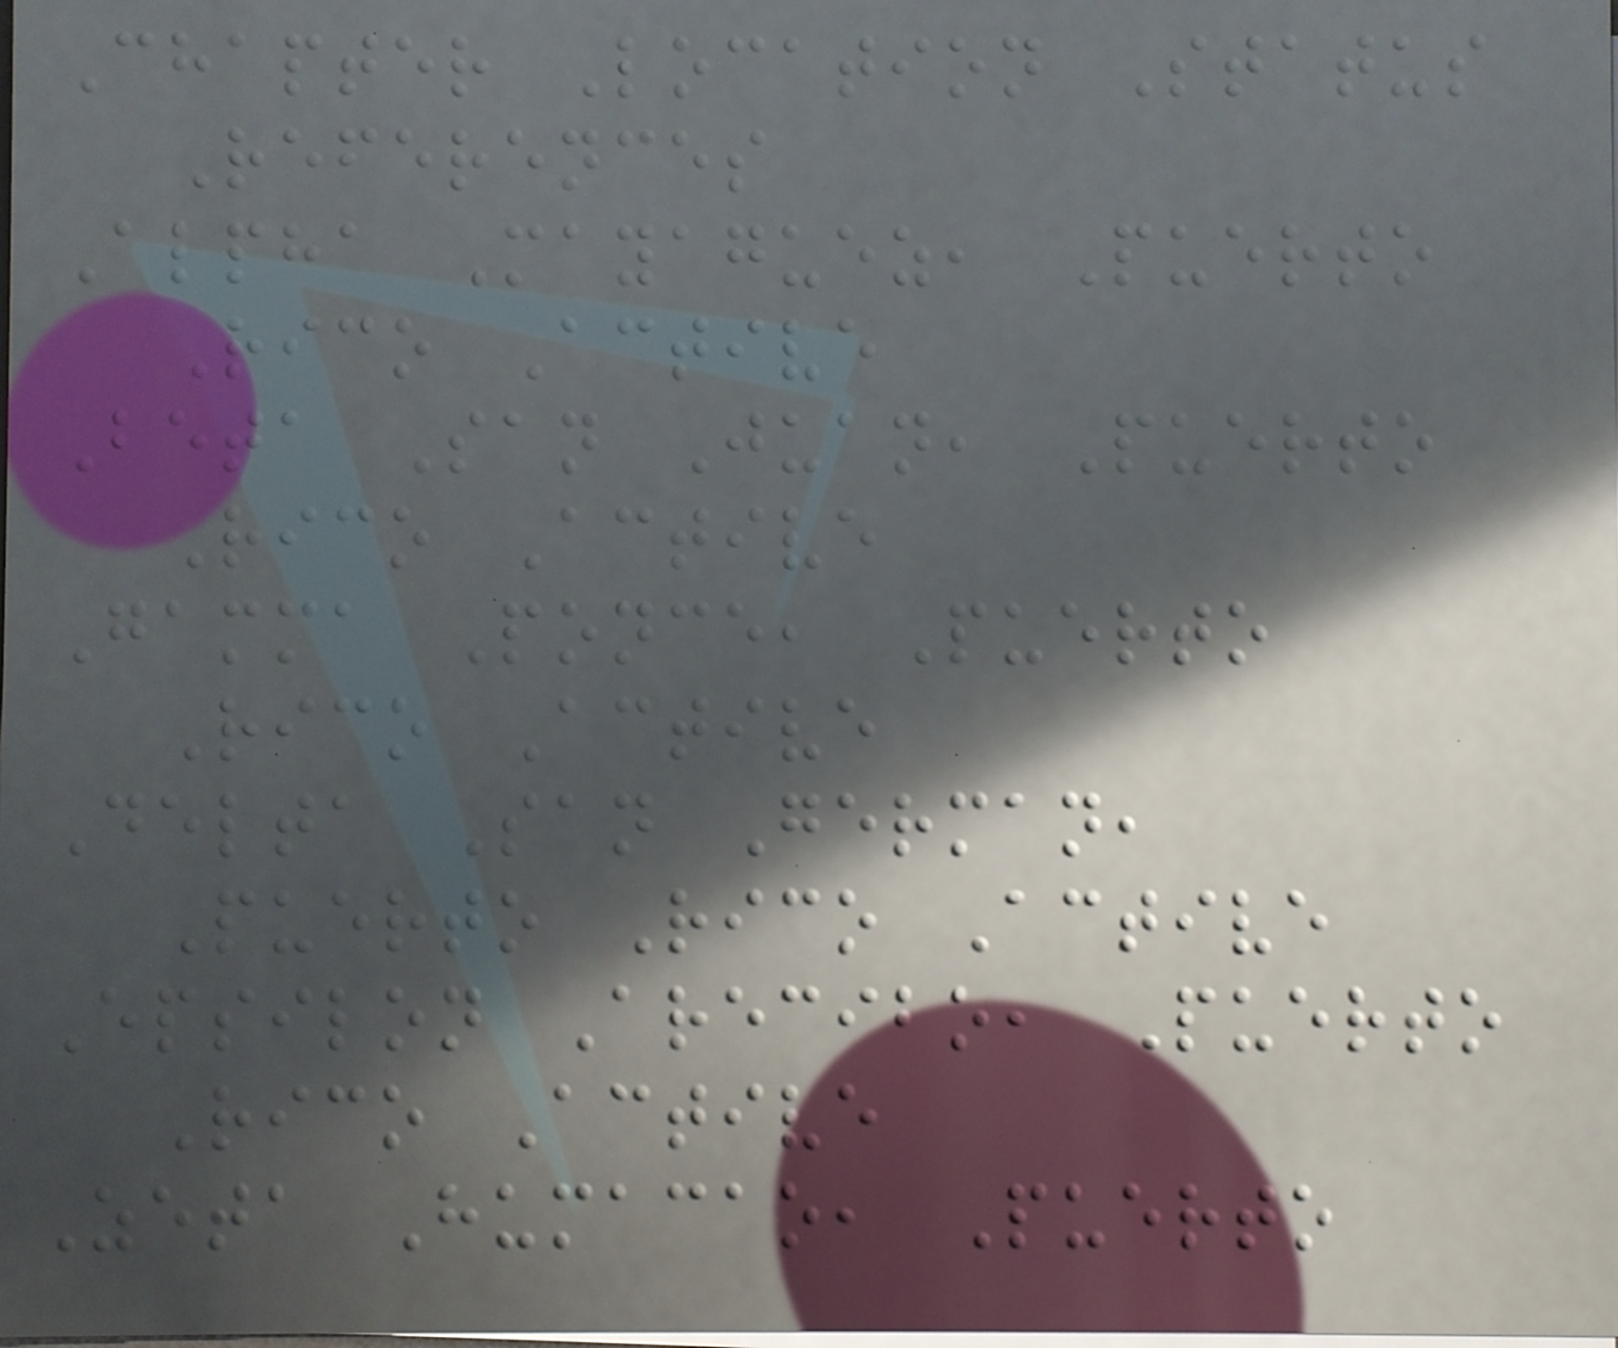Chapter Location Status
References
Alpha Mayaguez, Puerto
Rico Active
Beta San Juan, Puerto
Rico Active
Gamma Ponce, Puerto
Rico Active
Delta San German,
Puerto Rico Active
Epsilon Arecibo, Puerto
Rico Active
Zeta Humacao, Puerto
